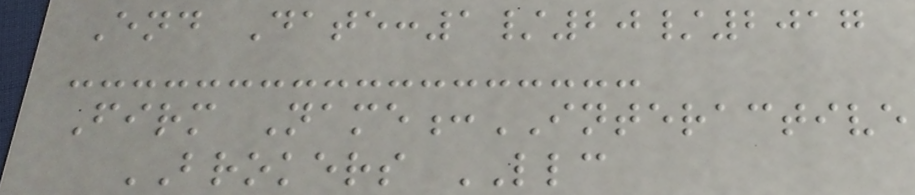End Date:1/20/2017
Firm Name:INTERACTIVE
BROKERS LLC
